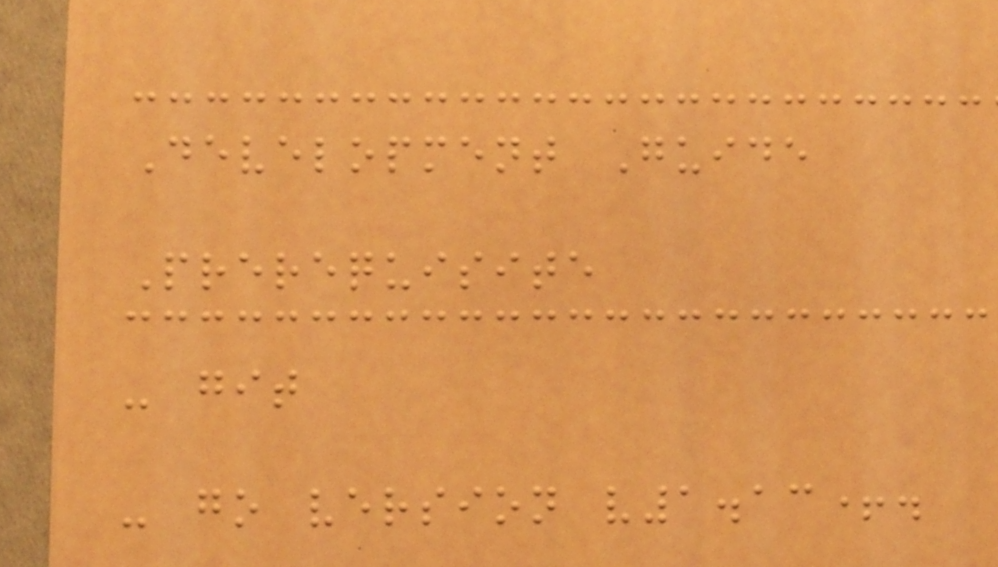Development Guide
Prerequisite
- git
- go version v1.13+.
